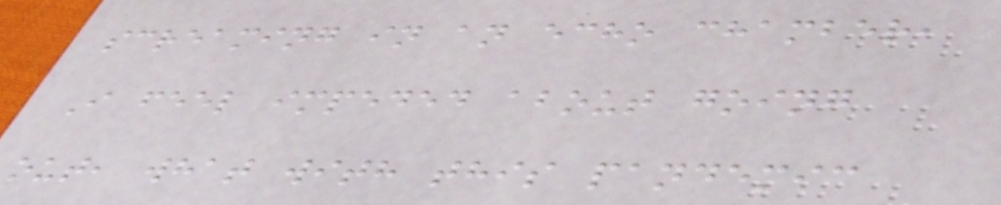screaming in an echo chamber,
I feel impeded about going
out, what with this pandemic
